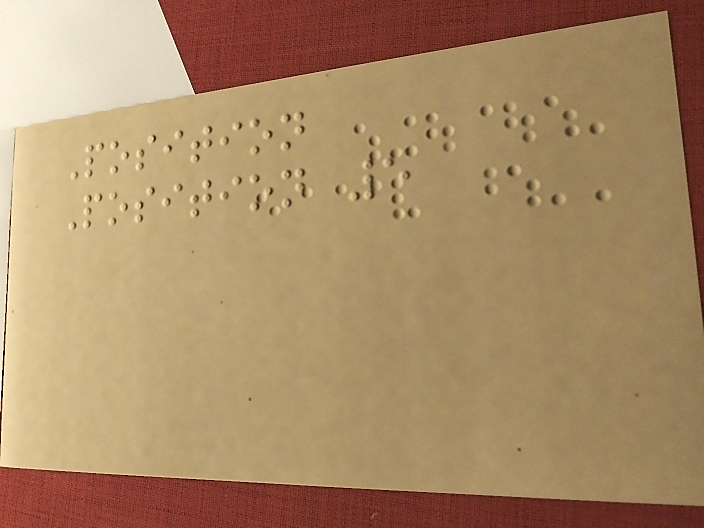Position
Position 5
